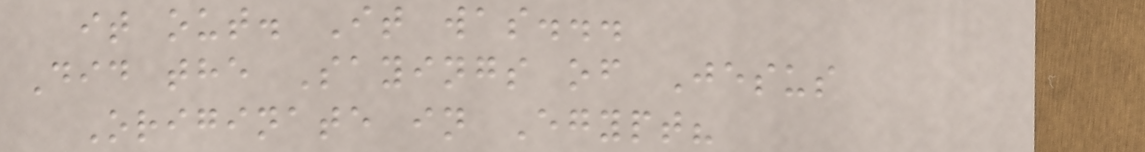it out. It was...
Did the Sayings of Jesus
Originate in Egypt?
